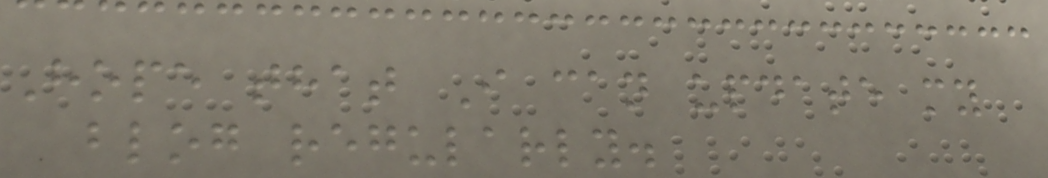Hope that I can update my
blog regularly.
